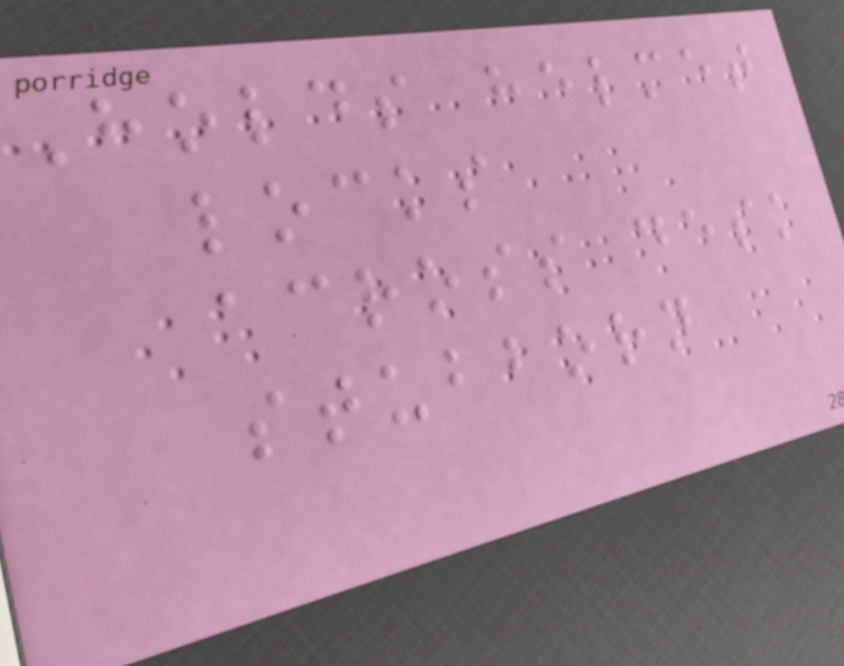Holds helmet
locks
across desk
stubborn
